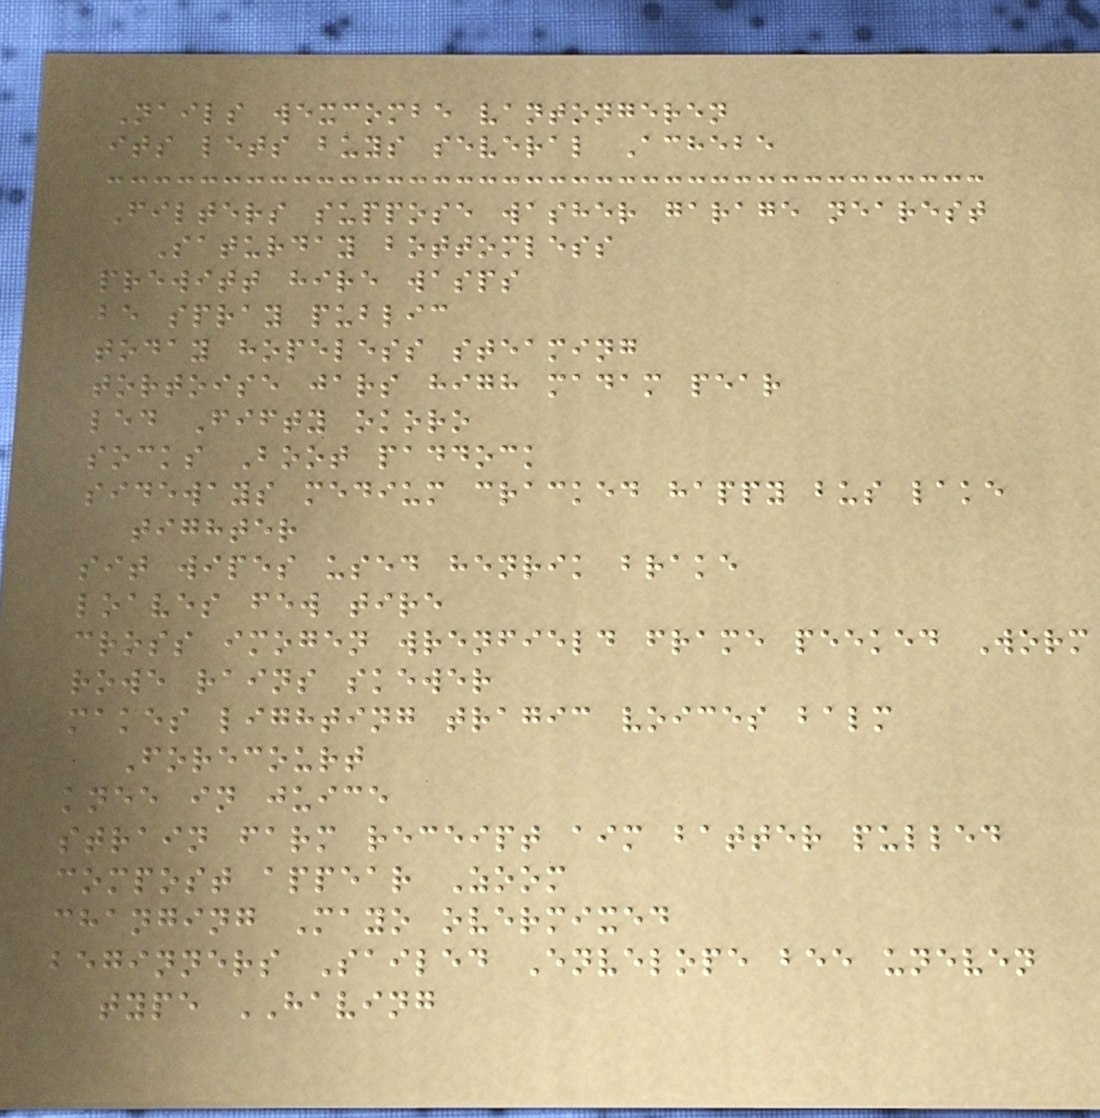Nails wexcombe vantongeren
its lets buys several Achebe
Filters suppose washer garage nearest
Saturday bottomless
prewitt hire wasps
be spray public
today hopeless steaming
tortoise jars high madam pear
led Fifty okoro
socks Boot paddock
sideways medium cracked happy bus lake
tighter
sit wipes used henrik brake
loaves few tire
cross imogen wrenfield frame peeked Worm
rowe rains skewer
makes lighting tragic voices balm
Forecourt
knee in juice
strain farm receipt aim batter pulled
compost appear Zoom
changing Mayo overmixed
beginners Sailed Envelope bee uneven
type HAVING
